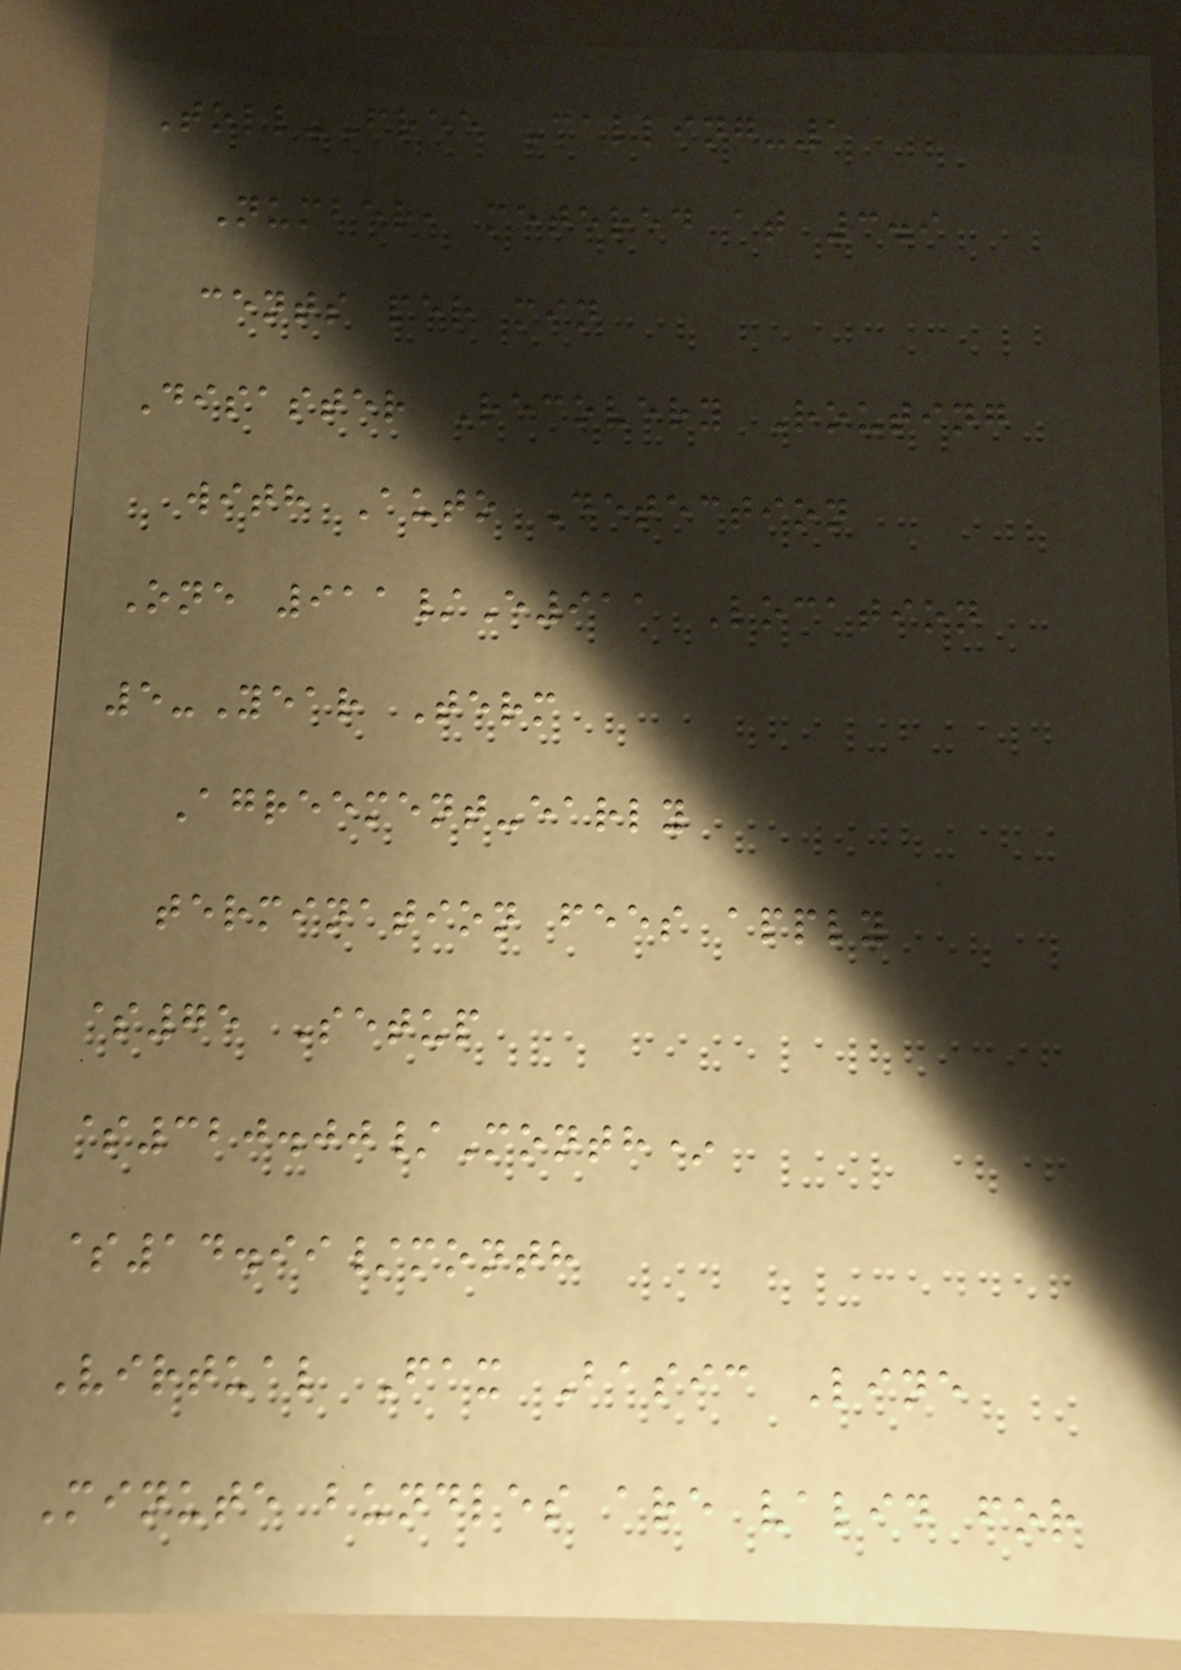Toll-Free Calling-1
Number, metered at 3.9
cents per min
Disaster Recovery Routing
with Auto Detection
One 911/E911 Location
5-Year Term
Agreement-early
termination fees apply
$75 Setup
$320.00/Month*
$14.99/month
Virtual Fax Basic Line
Minute bundles are valid for
